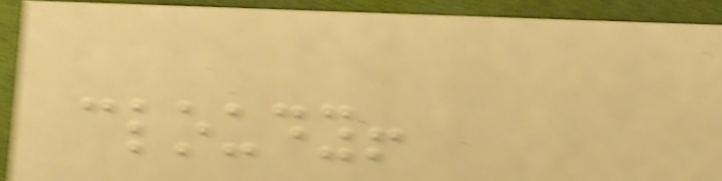cloudy!
